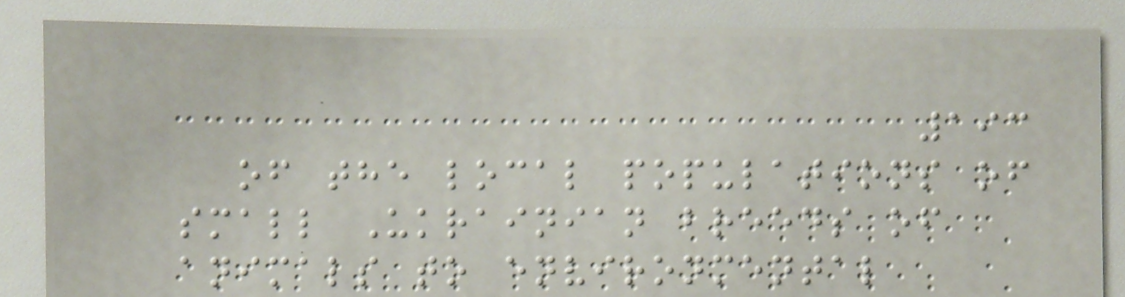193
of the local populations of
small Ukrainian breeds of
animals to environmental
